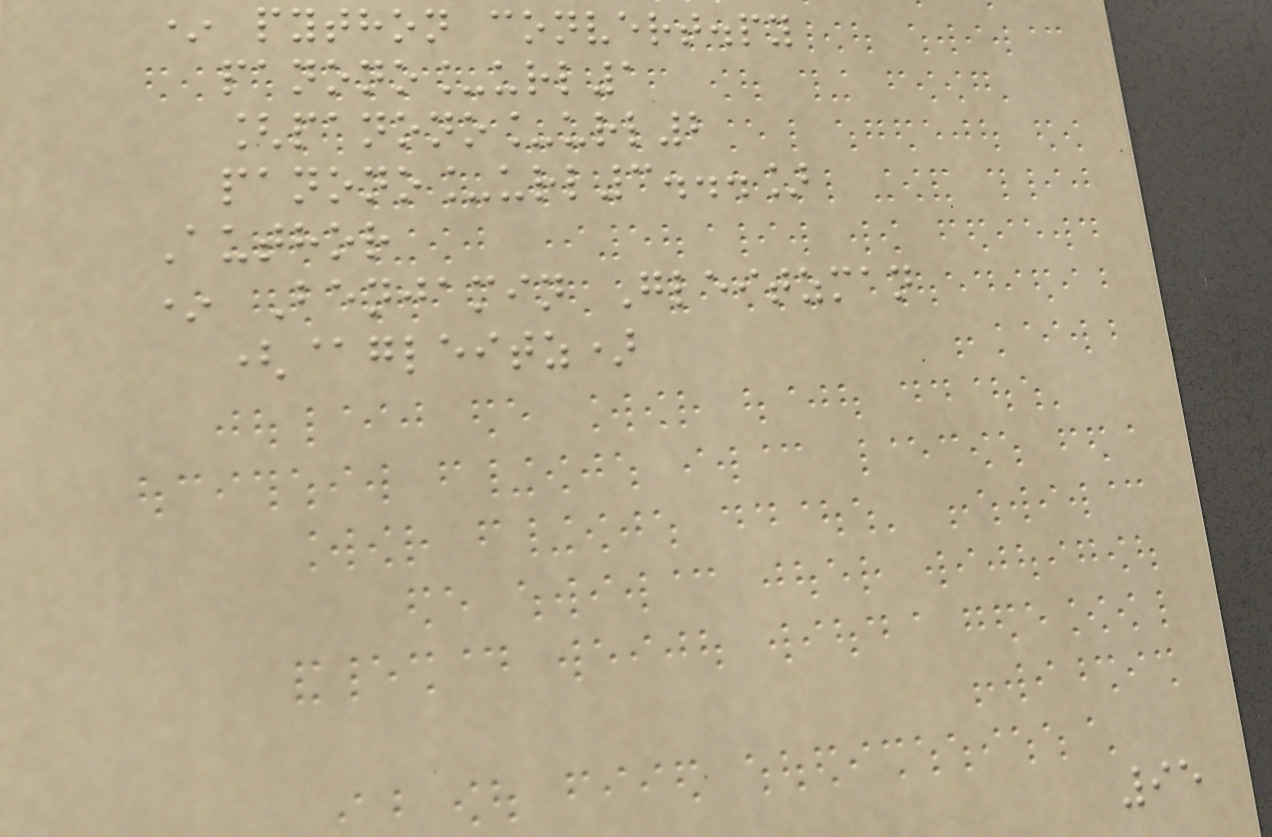* python convert.py
panono_url1
[panono_url2
panono_url3...]
Author
* Benjamin Gleitzman
(@gleitz)
95
